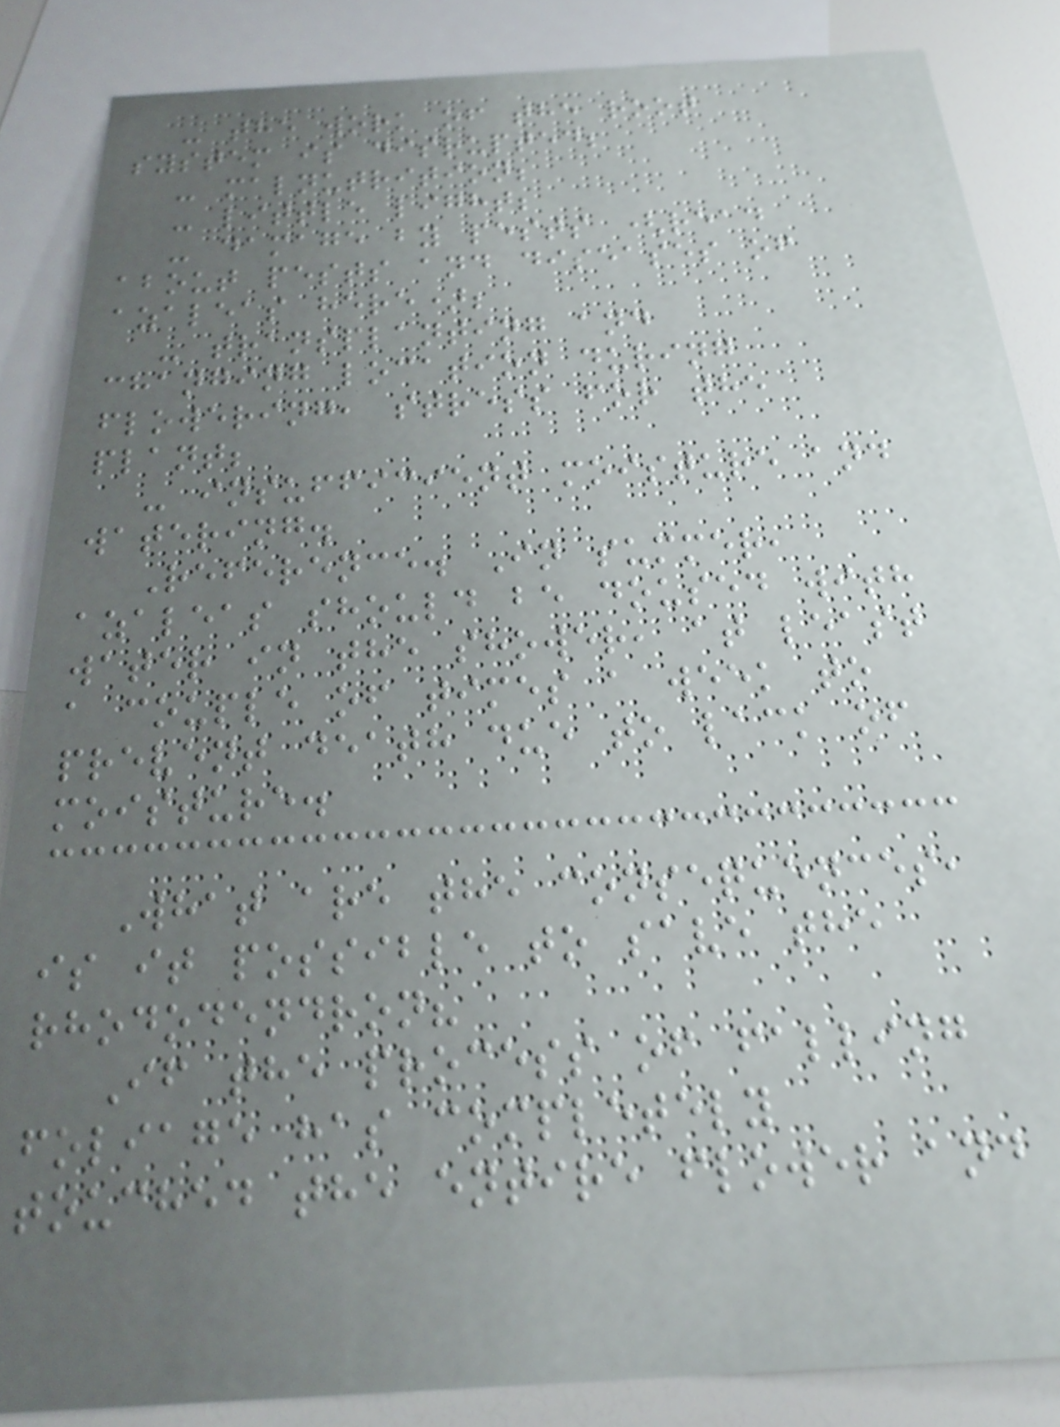- the work of the root
system is disrupted;
- malnutrition;
- little light;
- damage by pests (read
about pests and diseases of
azaleas here);
- transplanting and
changing location during
flowering, stress for the
plant;
- insufficient moisture and
watering.
Reference. In summer,
azaleas should be doused with
water in the shower, at least
a couple of times a week to
prevent death due to lack of
moisture.
What are the consequences,
is it possible to save the
rhododendron?
If the process of falling
foliage has completely
touched the entire flower and
